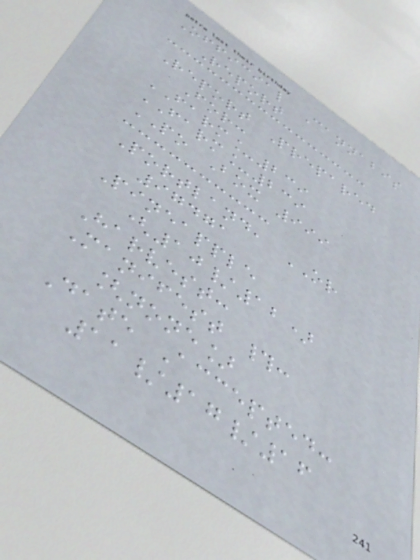Official Cannabis
Report
Report Prepared
For:
FARM_239
FARM_239
PO Box 999
Portland, OR
97471
Pineapple
(10/12)
Harvest:
Manifest #:
[none]
Date Accepted:
11/17/16
